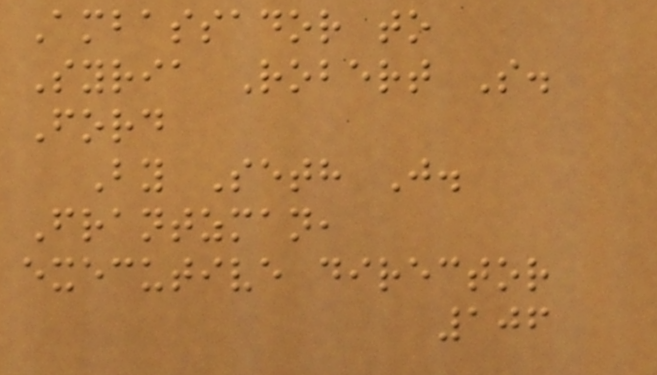Ambassador to
Syria Robert S.
Ford
By Seth J.
Frantzman,
executive director
106
